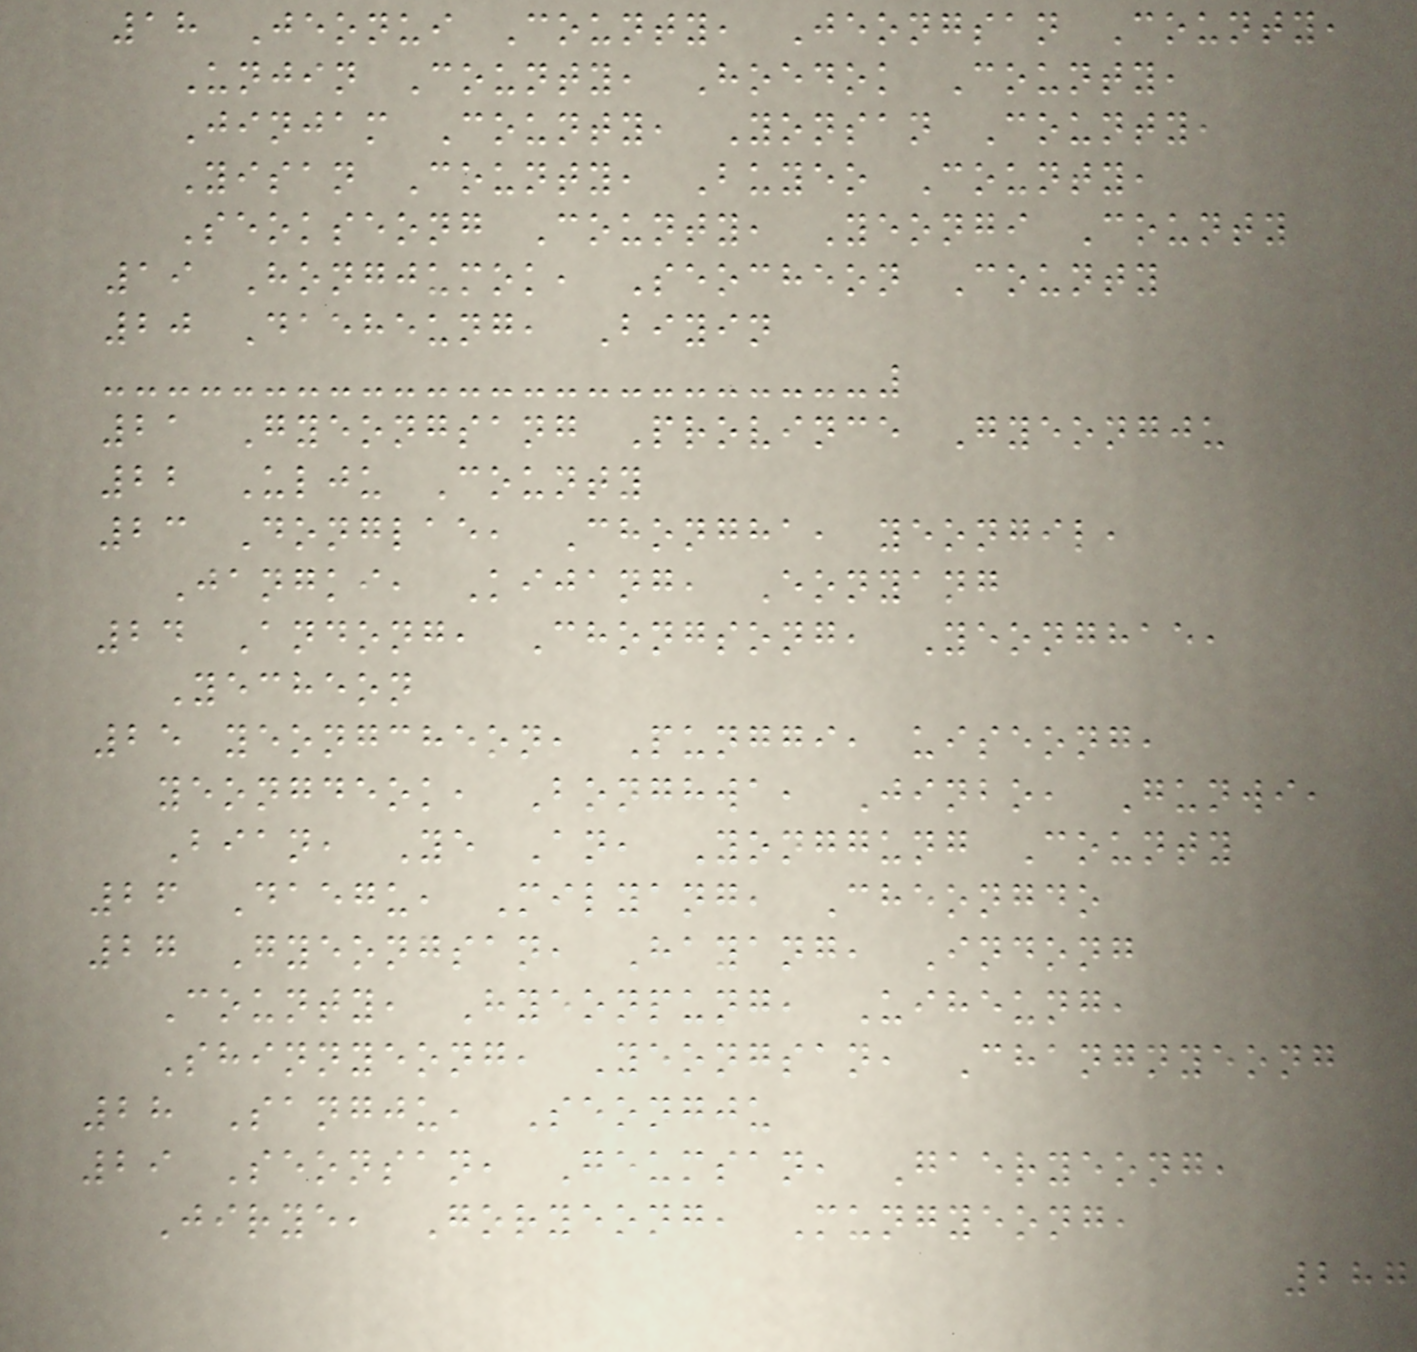18 Jeonui County, Jeongsan County,
Unjin County, Hoedok County,
Jinjam County, Yonsan County,
Yisan County, Buyeo County,
Seokseong County, Yeongi County
19 Hongjumok, Seocheon County
20 Daeheung, Biyin
21 Gyeongsang Province Gyeongju
22 Ulju County
23 Donglae, Chongha, yeongil,
Jangki, Kijang, Eonyang
24 Andong, Chongsong, Yeonghae,
Yecheon
25 yeongcheon, Punggi, uiseong,
yeongdeok, Bonghwa, Jinbo, Gunwi,
Bian, Ye An, Yonggung County
26 Daegu, Milyang, Cheongdo
27 Gyeongsan, Hayang, Indong
County, Hyeonpung, Uiheung,
Shinnyeong, Yeongsan, Changnyeong
28 Sangju, Seongju
29 Seonsan, Geumsan, Gaeryeong,
Jirye, Goryeong, Mungyeong,
287
